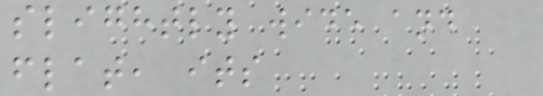slightly wide and
flat, its
